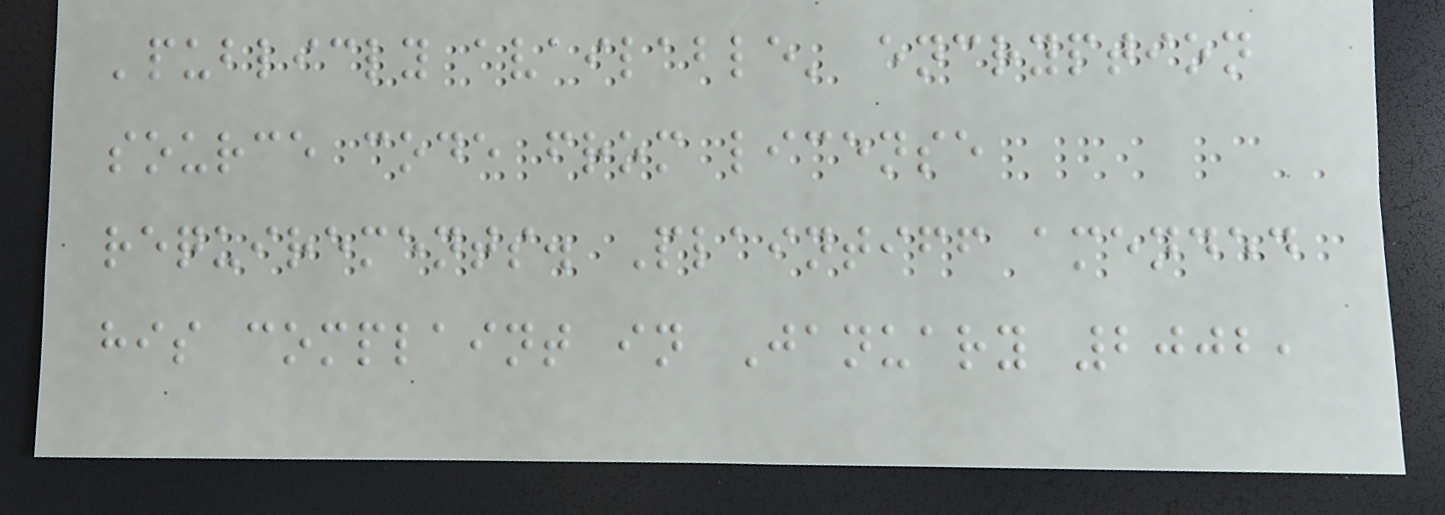'publicly available' encryption
source code from license
requirements. Plaintiff amended
his complaint in January 2002,
